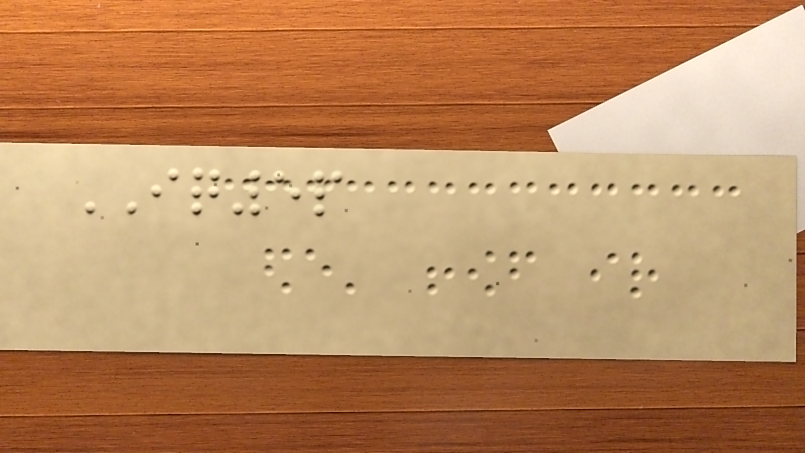IQ5p
